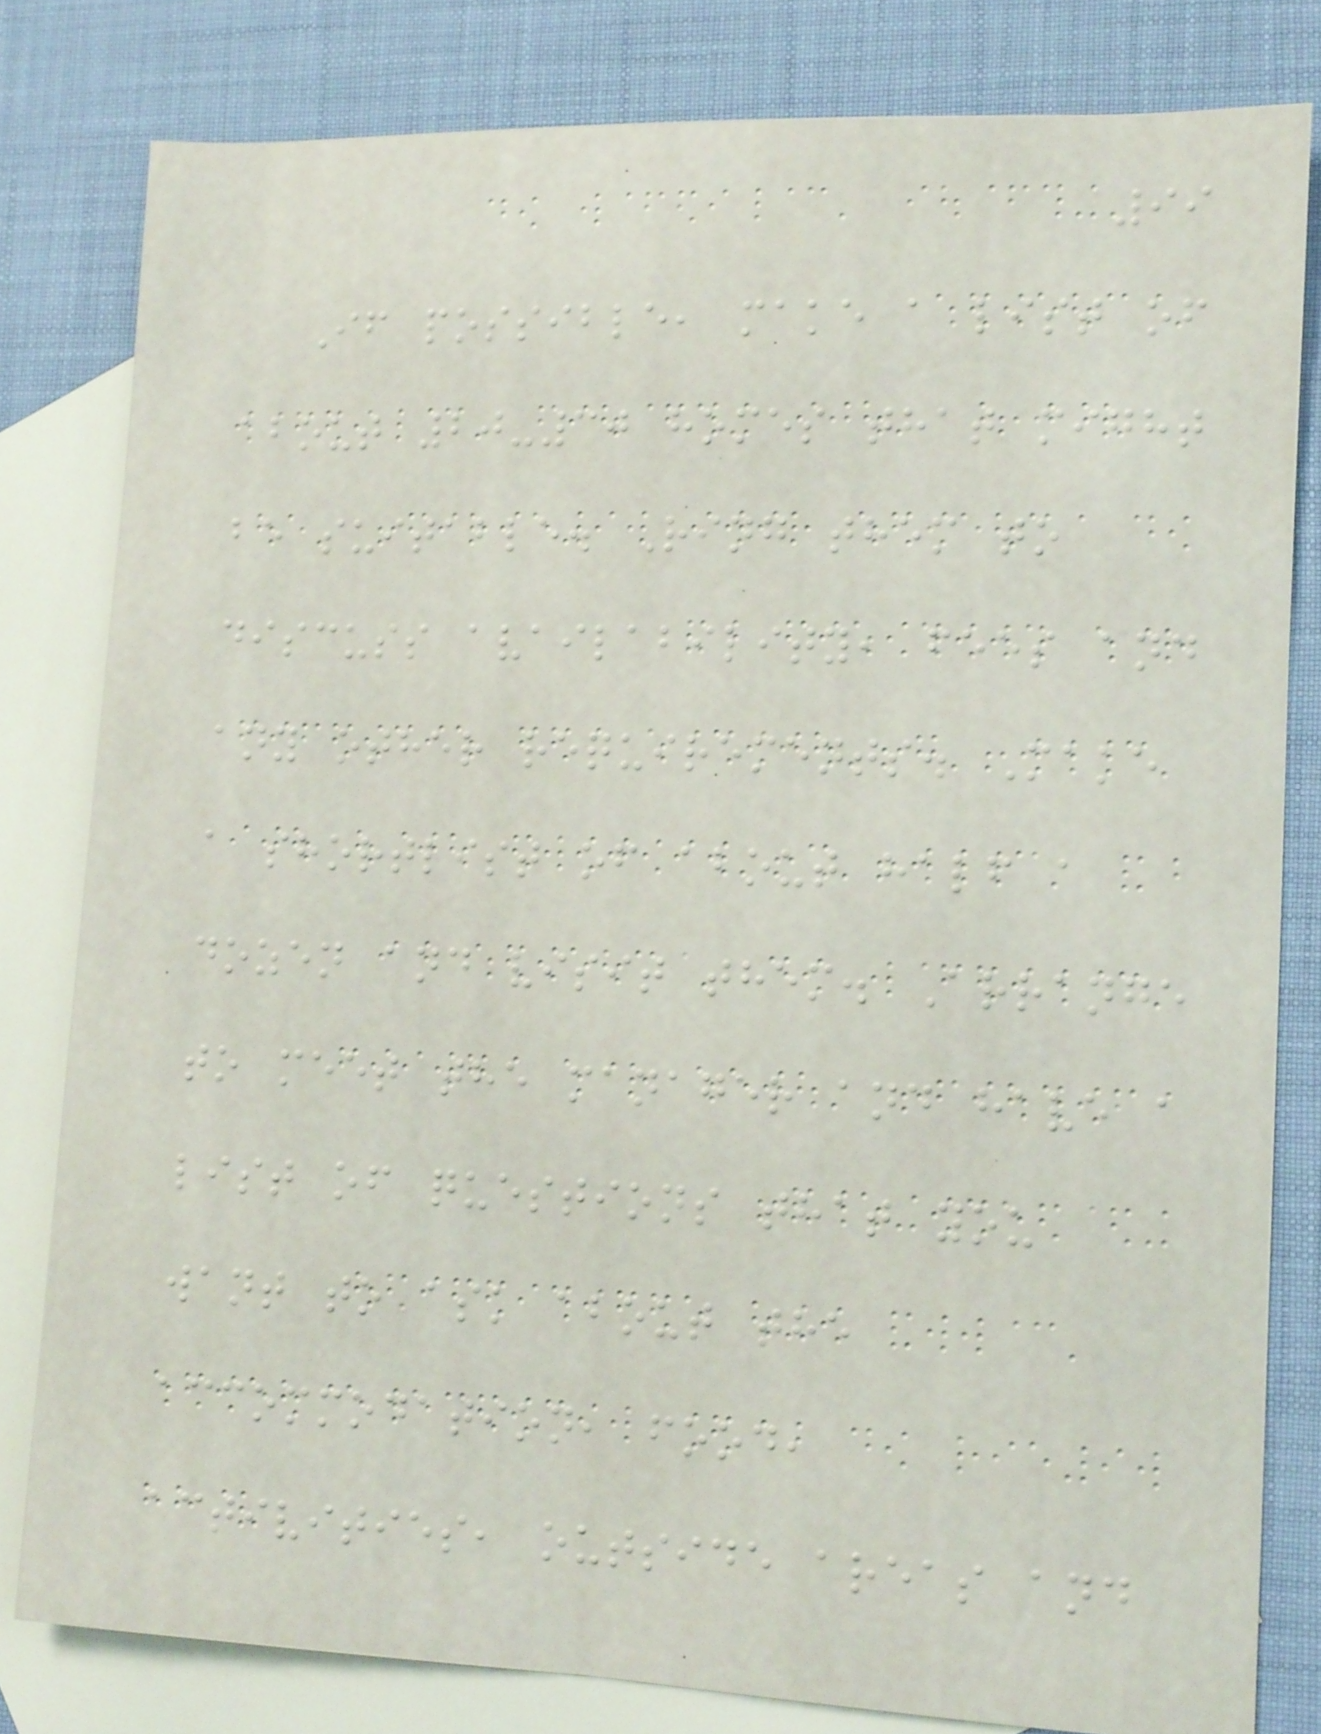99
If possible, make a list of
about 20-30 homes that might
be suitable. Ring them to
discuss availability, fees and
any other requirements. Make
a shortlist of about half a
dozen and visit them. Arrange
to meet the manager and have a
list of questions that you
want to ask about the
accommodation, food,
activities, outside areas and
